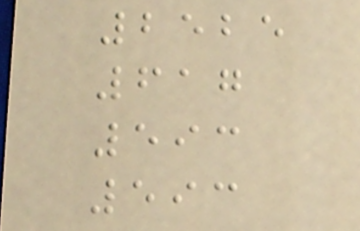2525
617
593
593
